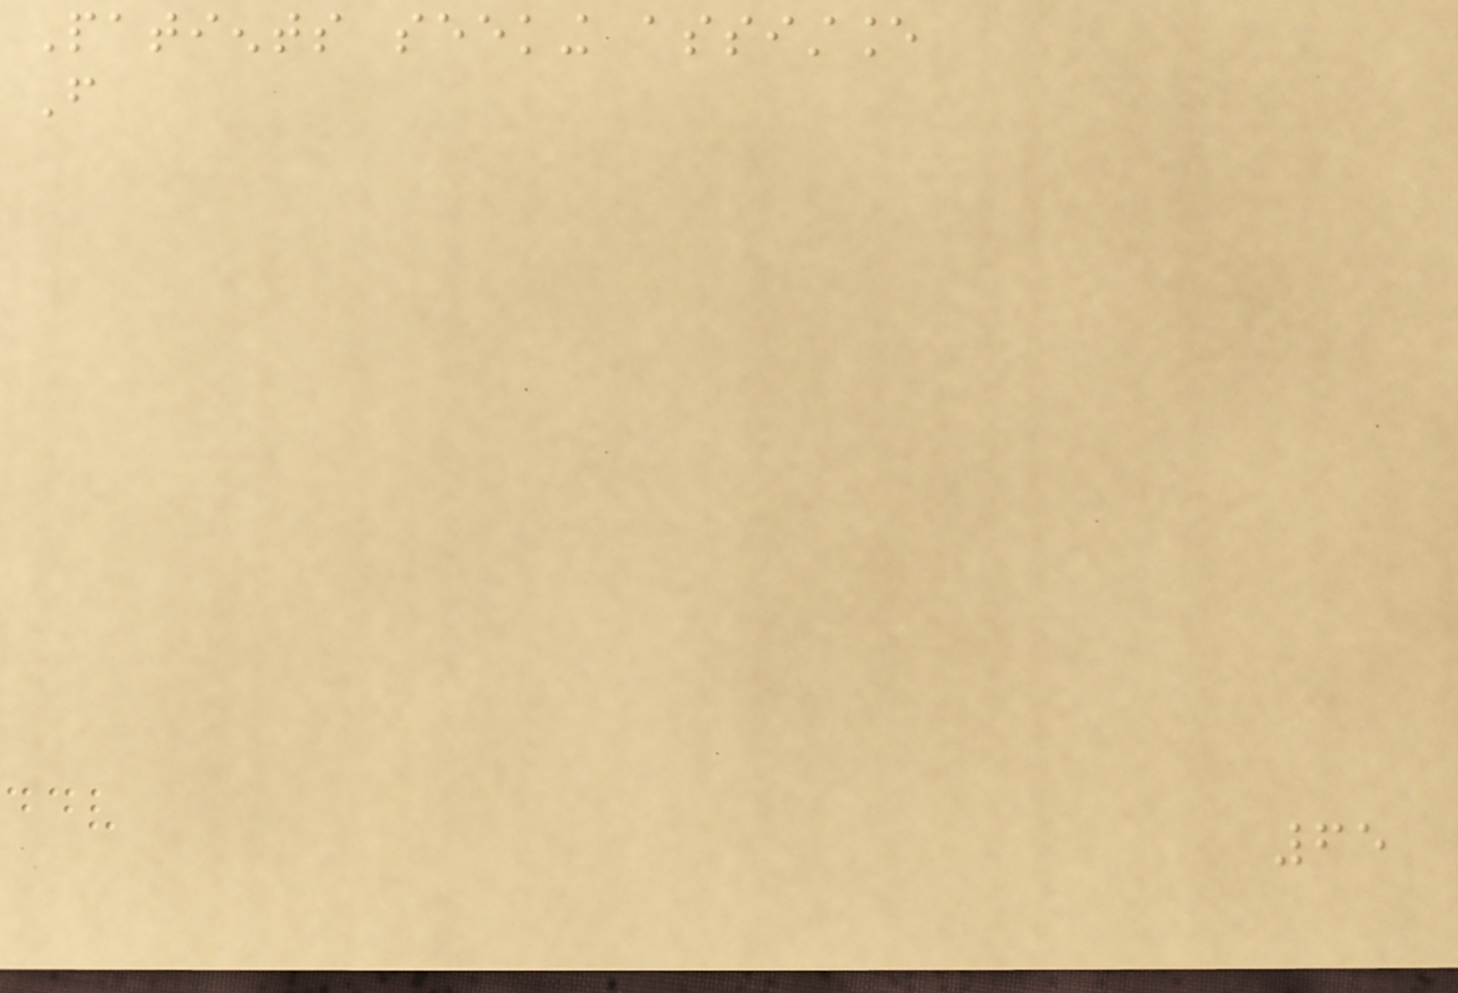Patients seeking assistance
From
65
